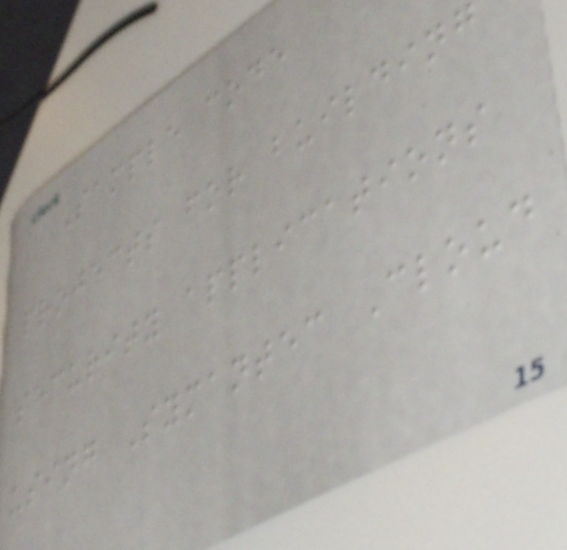Sample code
projects for building
security applications
using Symantec Cloud
